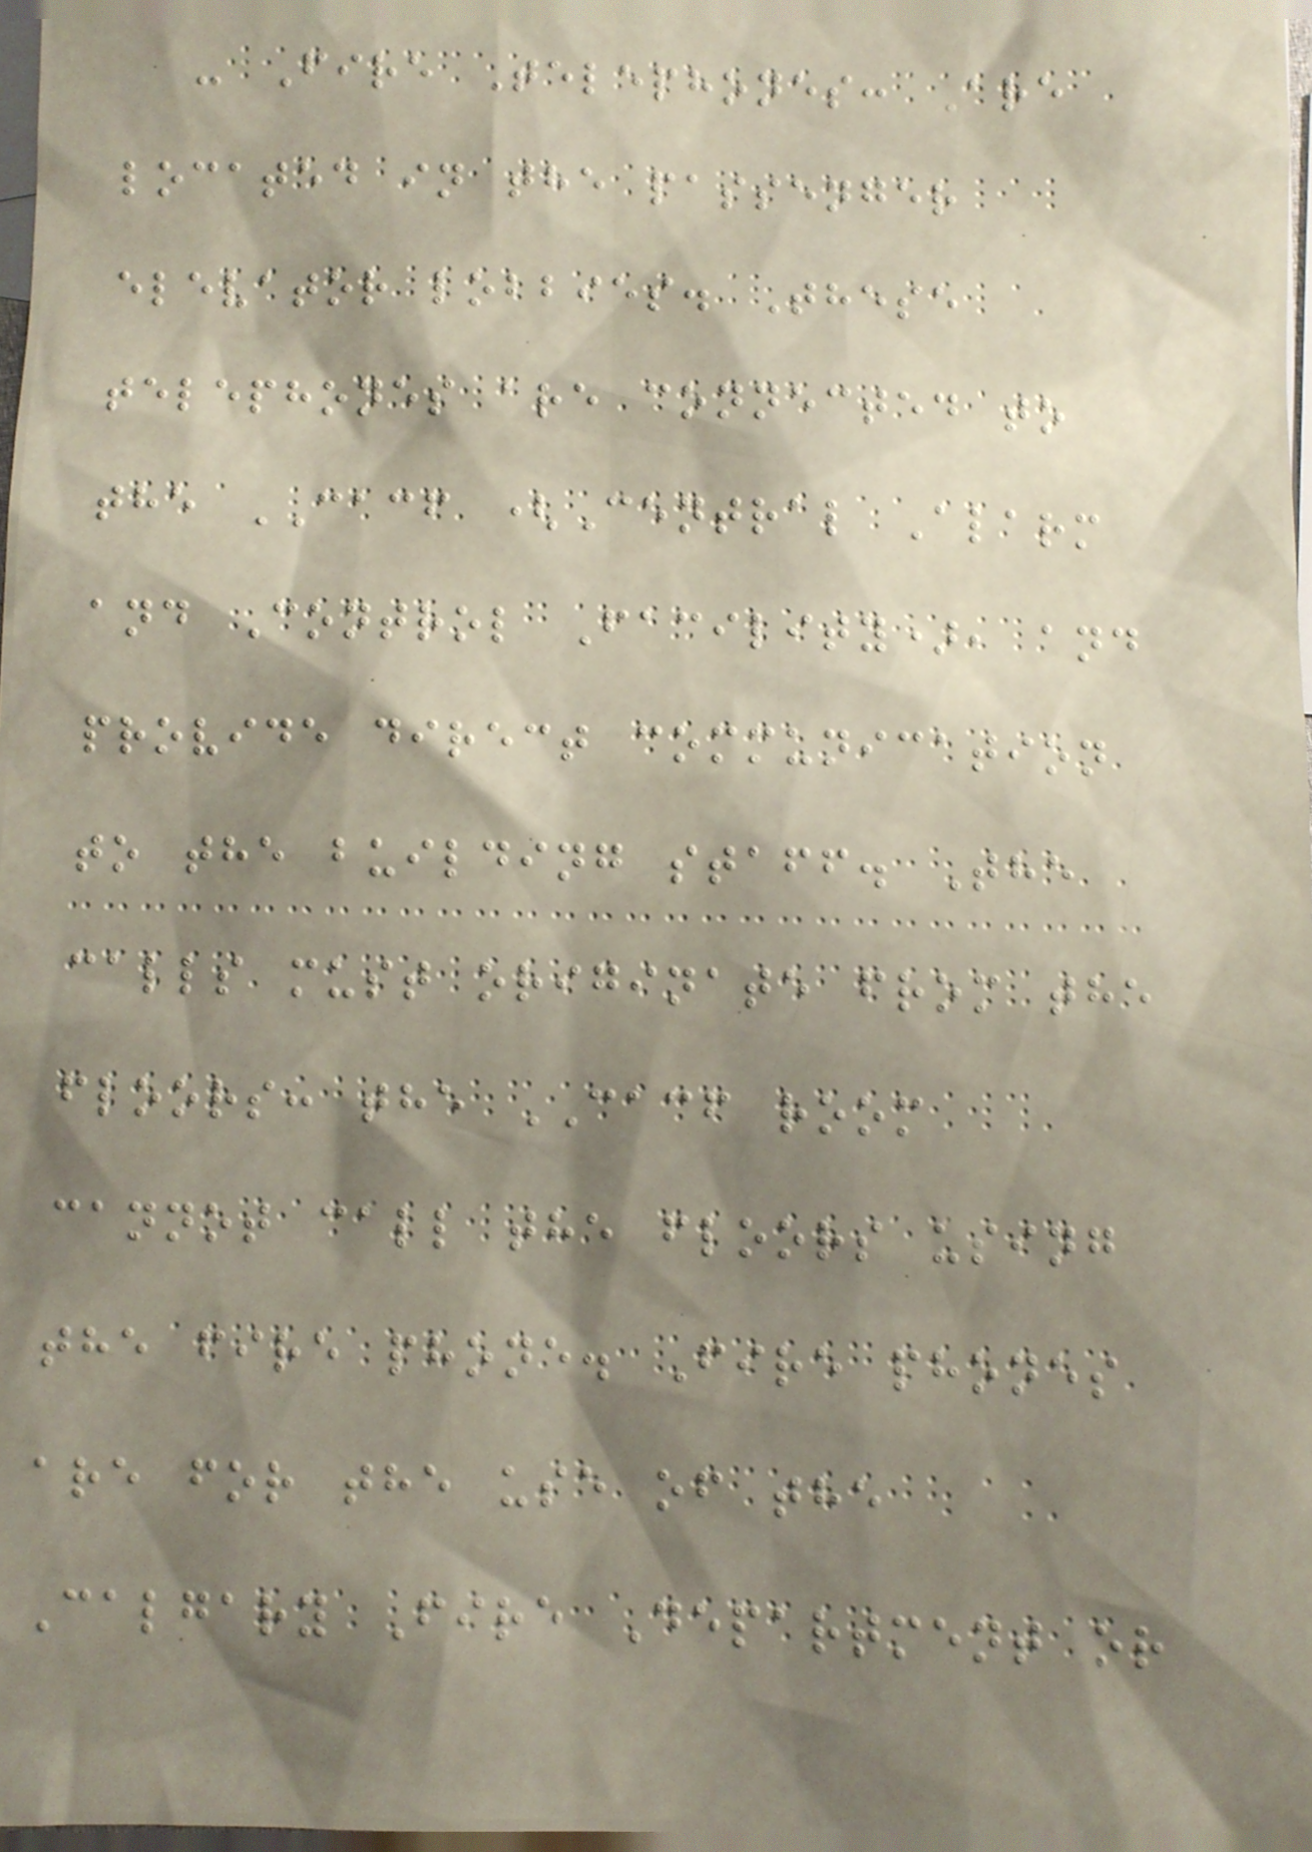- Fire Telephones: Are
located in the passenger
elevator lobbies. These
telephones are connected to
the CACF (Central Alarm
and Control Facility), and
provide direct communication
to the building staff. The
calls must originate from the
floors: the CACF room
cannot call the floors using
the fire phone. Fire phones
are for the use of the
Calgary Fire Department or
